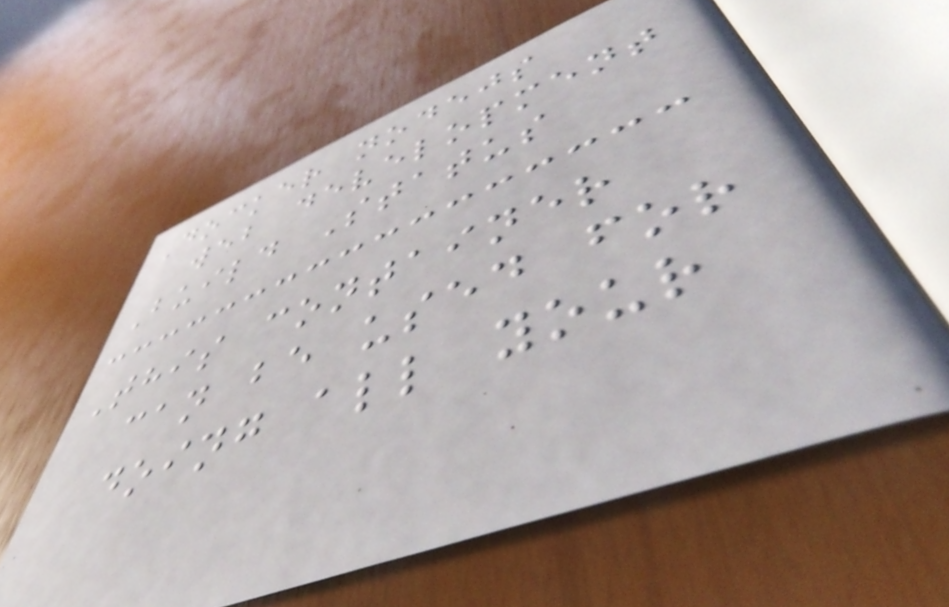Docker nodejs
web development
Build Status
This container
can be used for
doing all your
